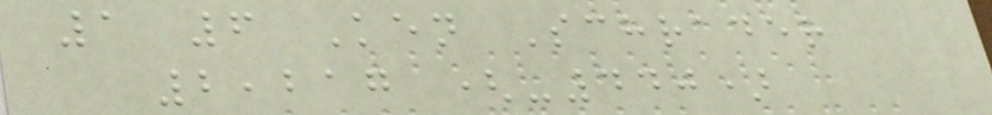1 6 Ken Schrader
2,217 (-440)
